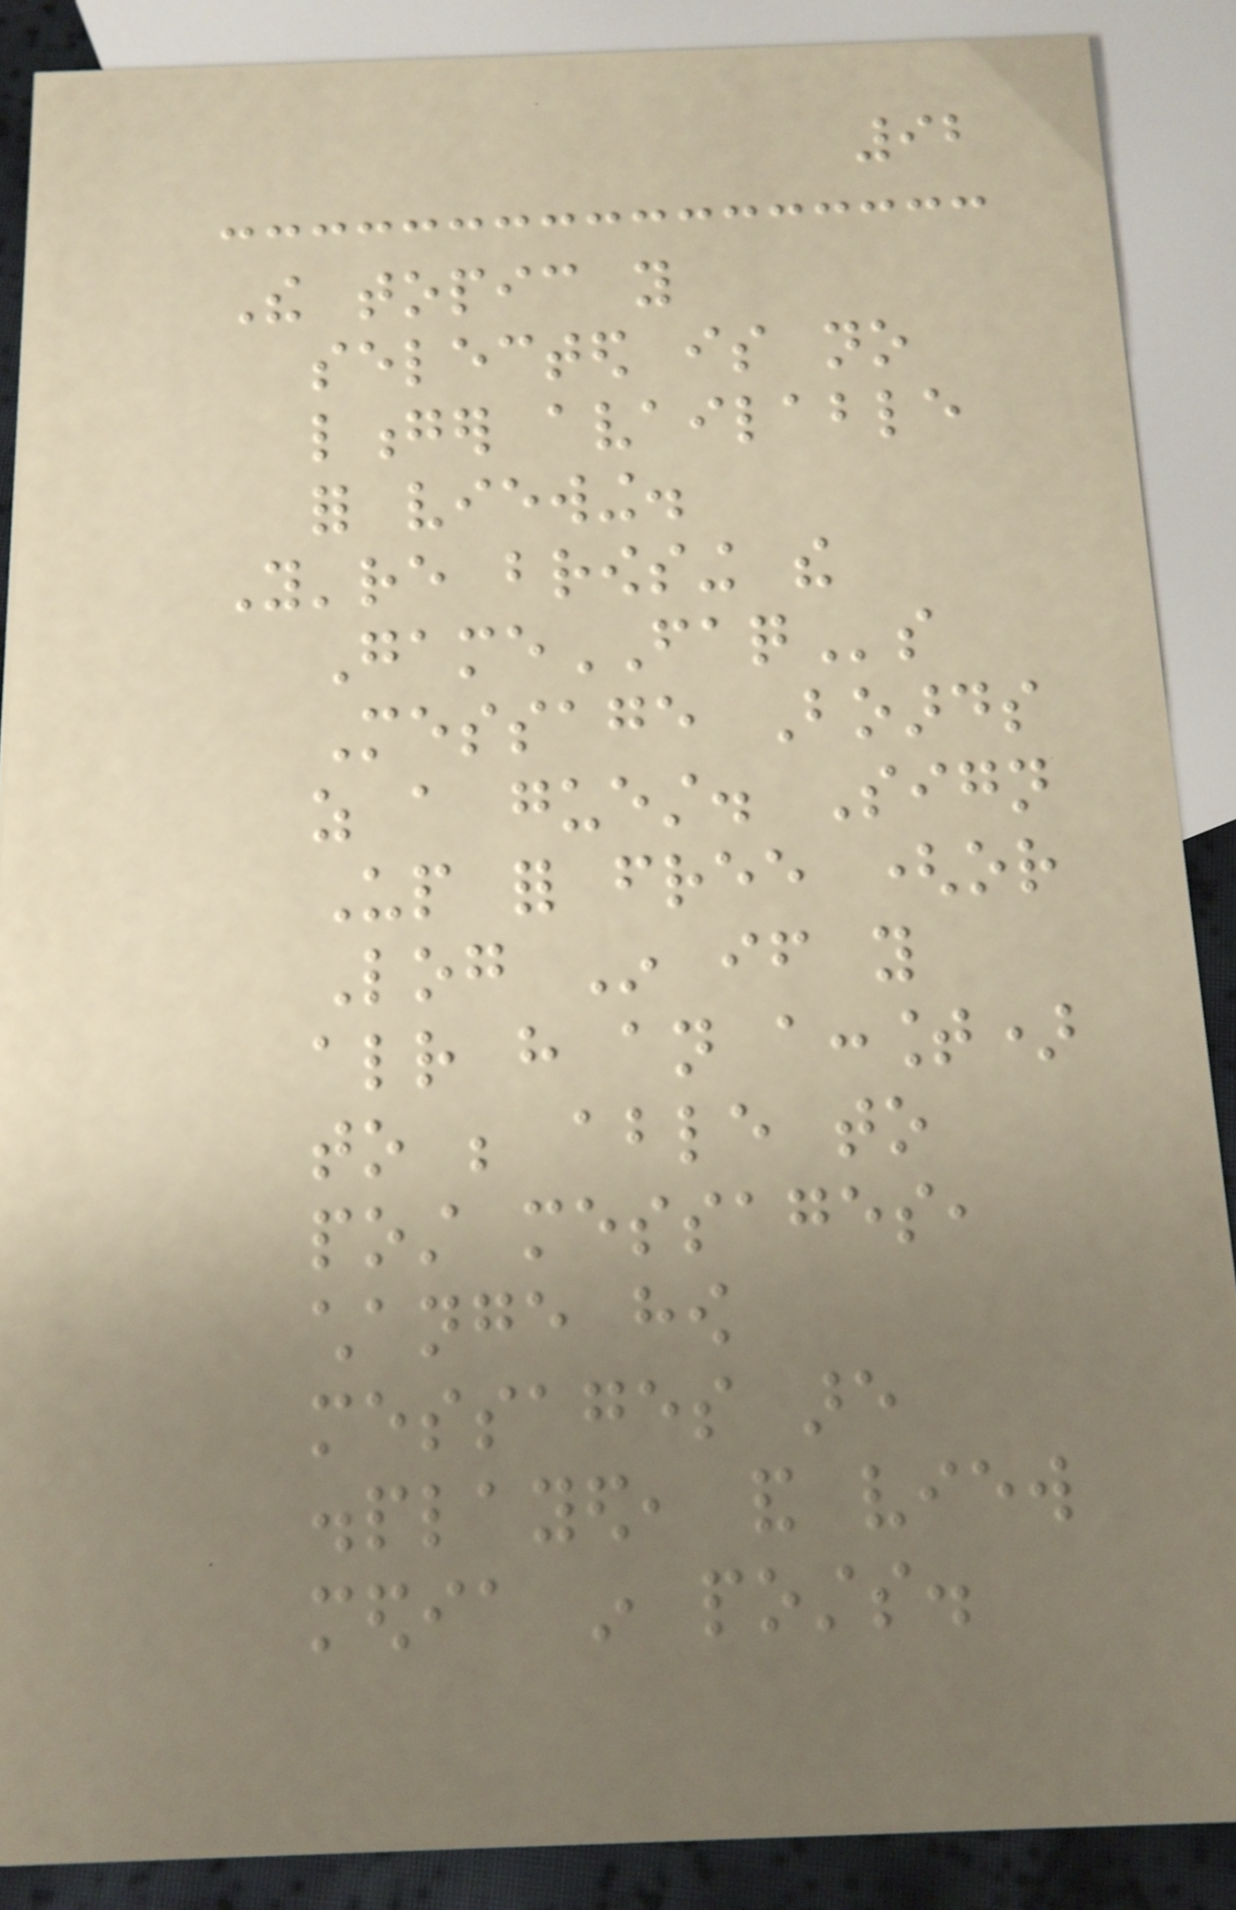92
The topic you
selected is no
longer available
for viewing.
You're browsing the
GameFAQs
Message Boards
as a guest. Sign
Up for free (or
Log In if you
already have an account)
to be able to
post messages,
change how
messages are
displayed, and view
media in posts.
